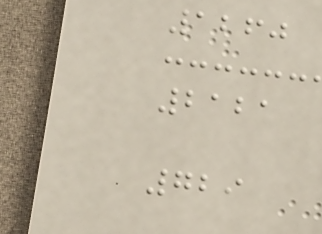1260
2121
729
